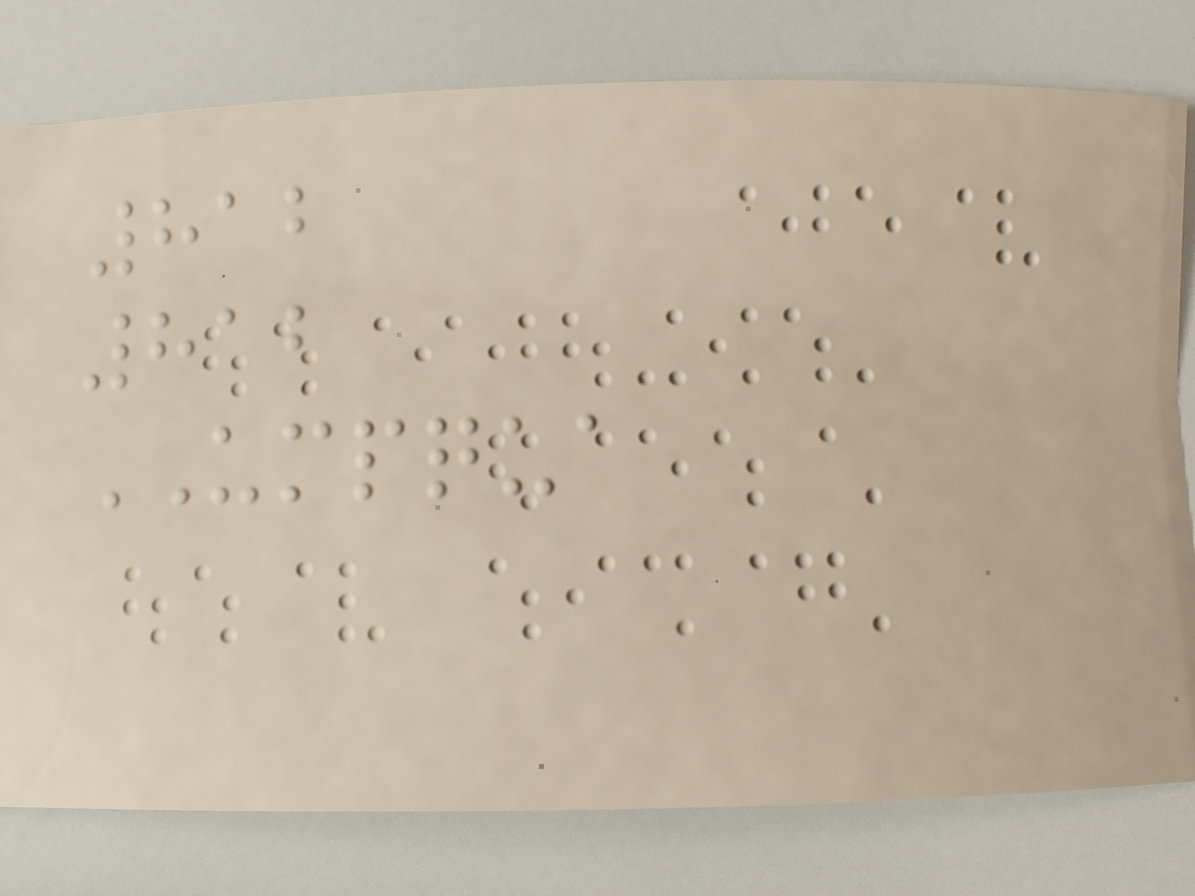812
812
UMPQUA
